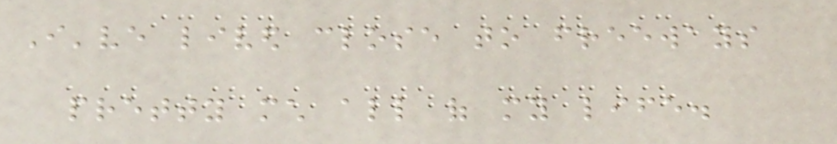I've lived close to freeways
pretty much all of my life.
